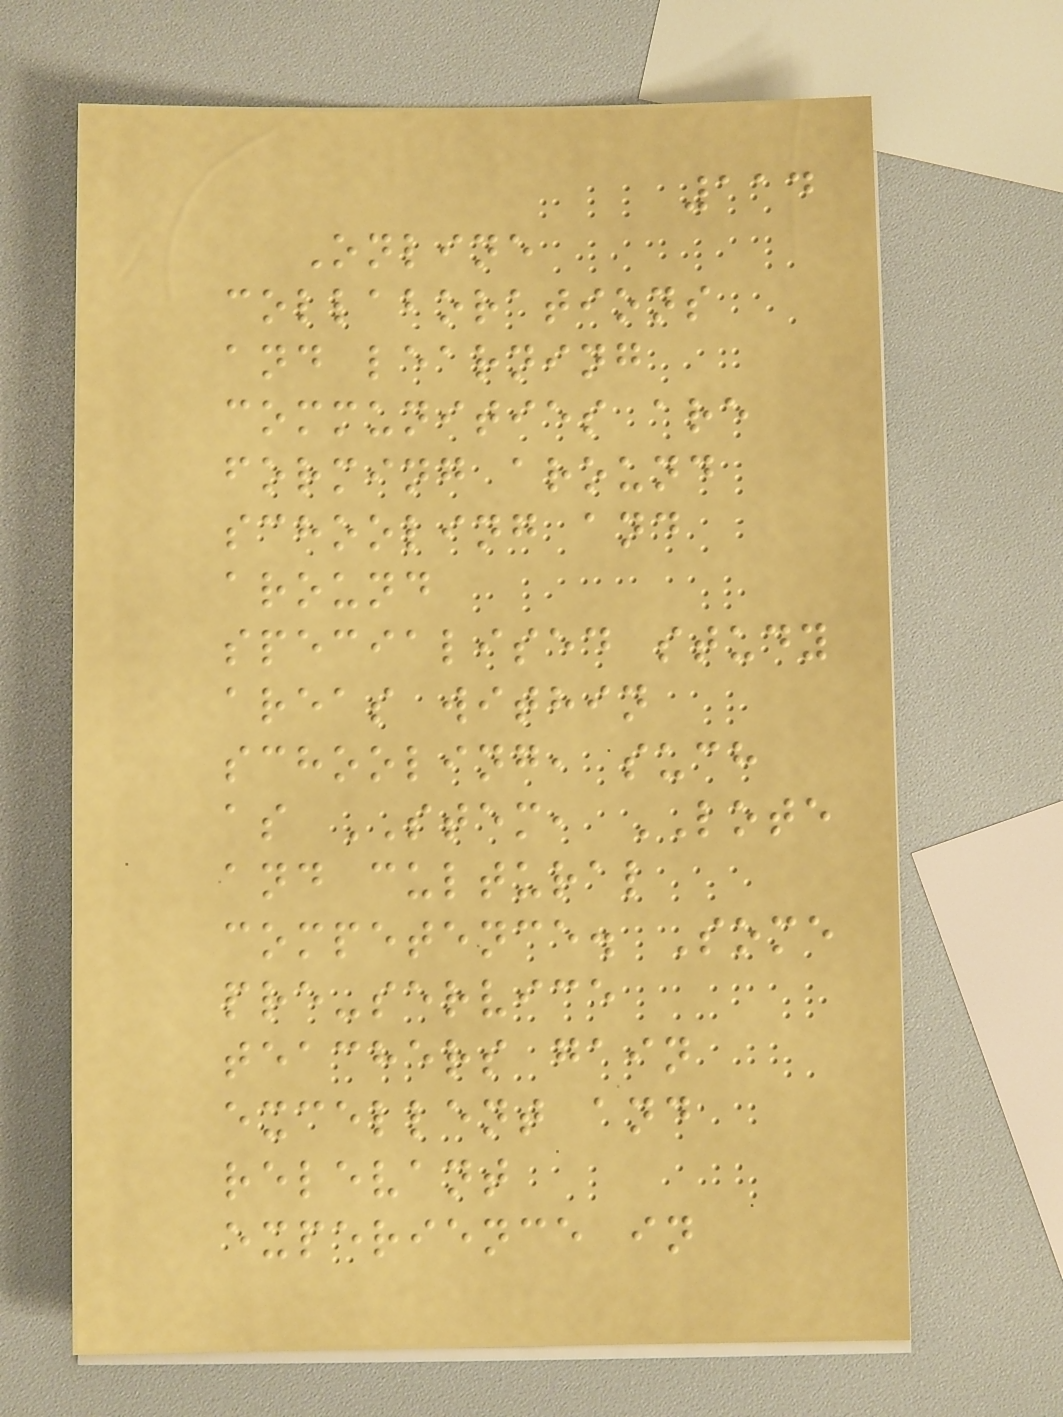114
Online
collaborations
and learning
communities are
forming around
schooling and
around
specialised study
areas within
schooling, such
as STEM, LOTE
and cultural
competence. Some
pre-service
teachers gain
excellent and
relevant
experience in
